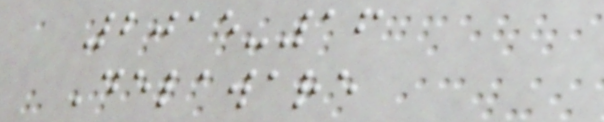2015-16
Delaware
